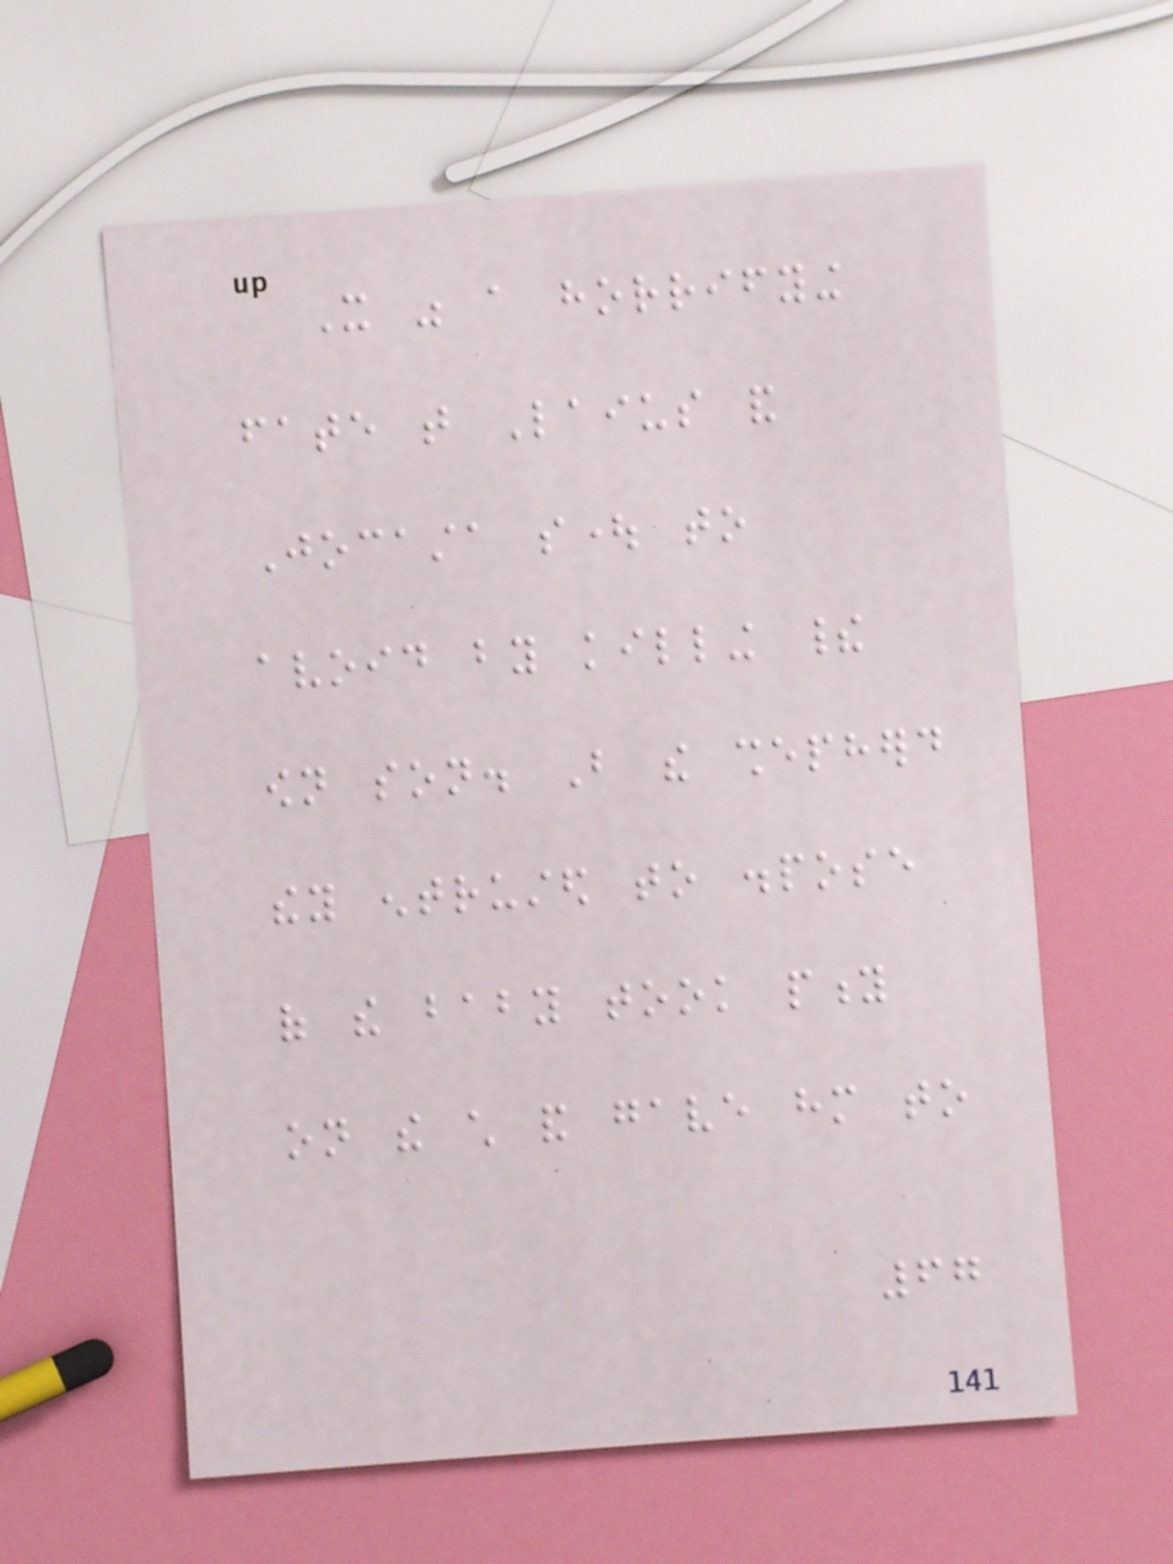It was a horrifying
fate that Laius and
Jocasta sought to
avoid by killing their
own son. But the shepherd
they entrusted to dispose
of the baby took pity
on the child and gave him to
67
